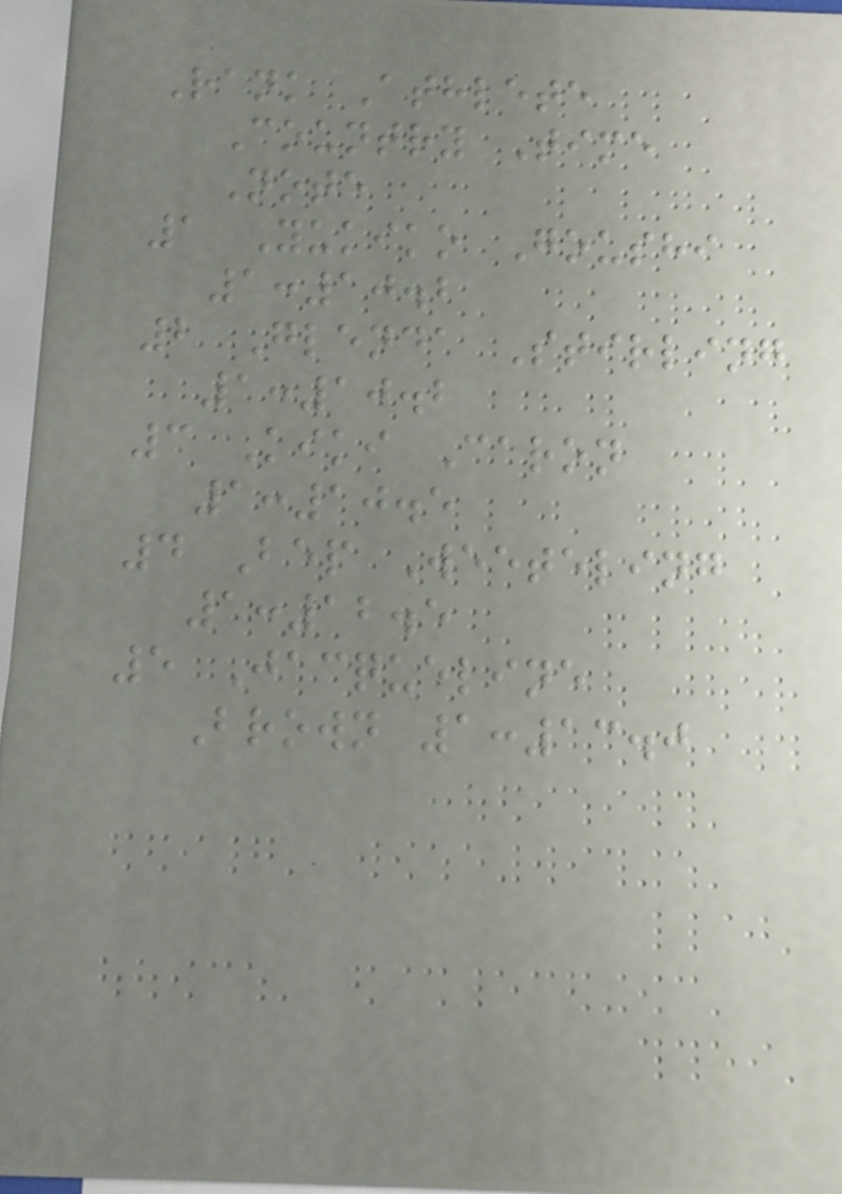Rank Athlete
Country Time
Note
1 Yukiko Goushi
1:10.2
2 Glenda Stirling
1:10.2
3 Kiki Caron
1:10.5
4 Bep Weeteling
1:12.5
5 Jacqueline
Brown 1:13.0
